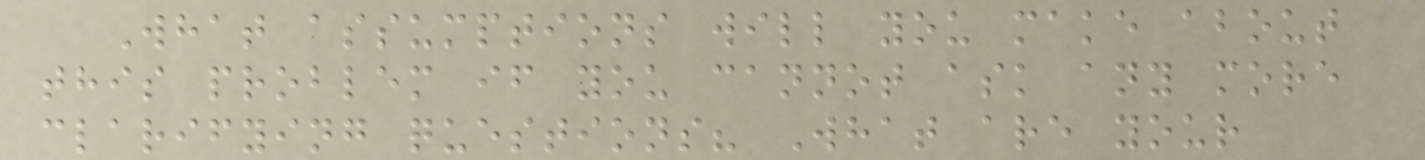What assumptions will you make about
this problem if you cannot ask any more
clarifying questions? What are your
